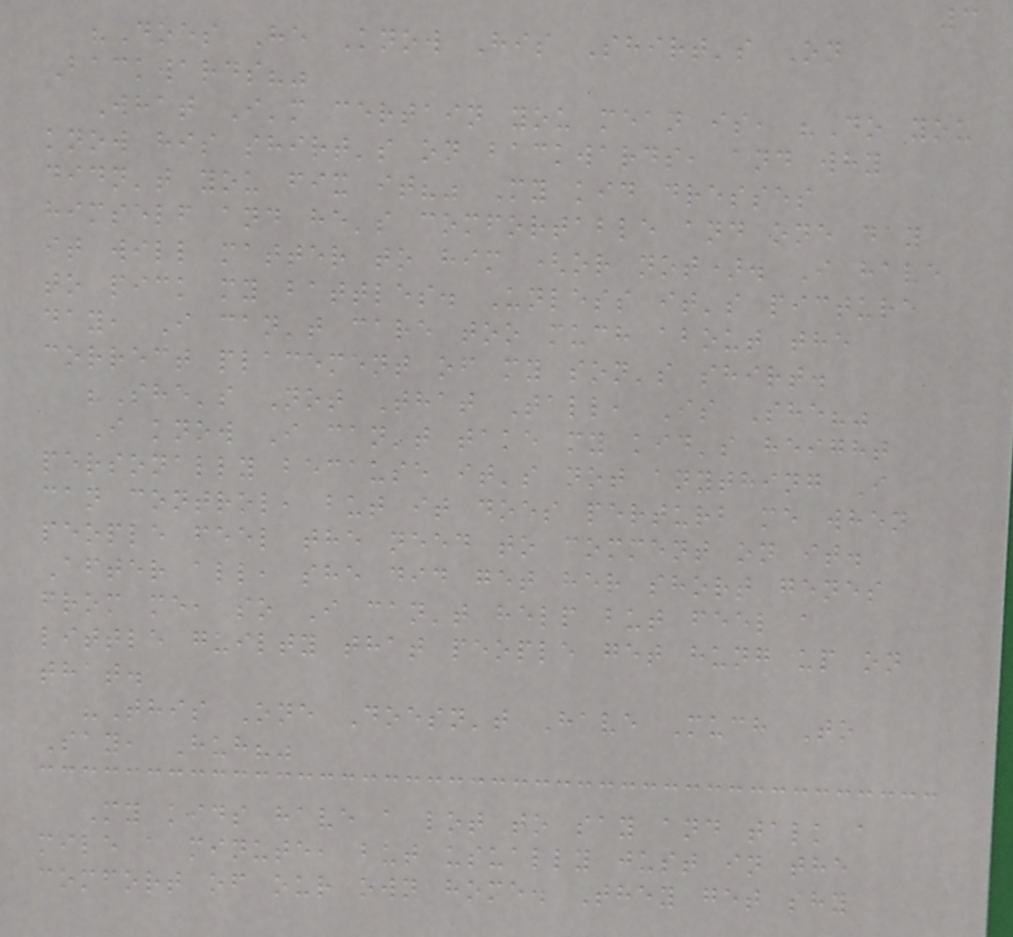3
"Does He Know His Shirt's On
Backwards?"
What I'm certain you mean is, "Do you
know his shirt's on backwards, and why
didn't you fix it?" My kid dresses
himself and he's comfortable and one day
it will matter to him (or not). I have
to pick my battles. Unless it's picture
day, I can't care too much about the
correct placement of my son's shirt.
"She's Not That Tall, Is She?"
I know I can't take my kid's height
personally because it's not anything I
can control, but it does perturb me when
people feel the need to comment on it.
After all, she did get her short genes
from me, so I can't help but feel a
little guilty that people get hung up on
that.
"This One Doesn't Have Much To
Say, Huh?"
My kids have a lot to say and talk a
mile a minute, but usually just in the
comfort of our own home. They get shy
